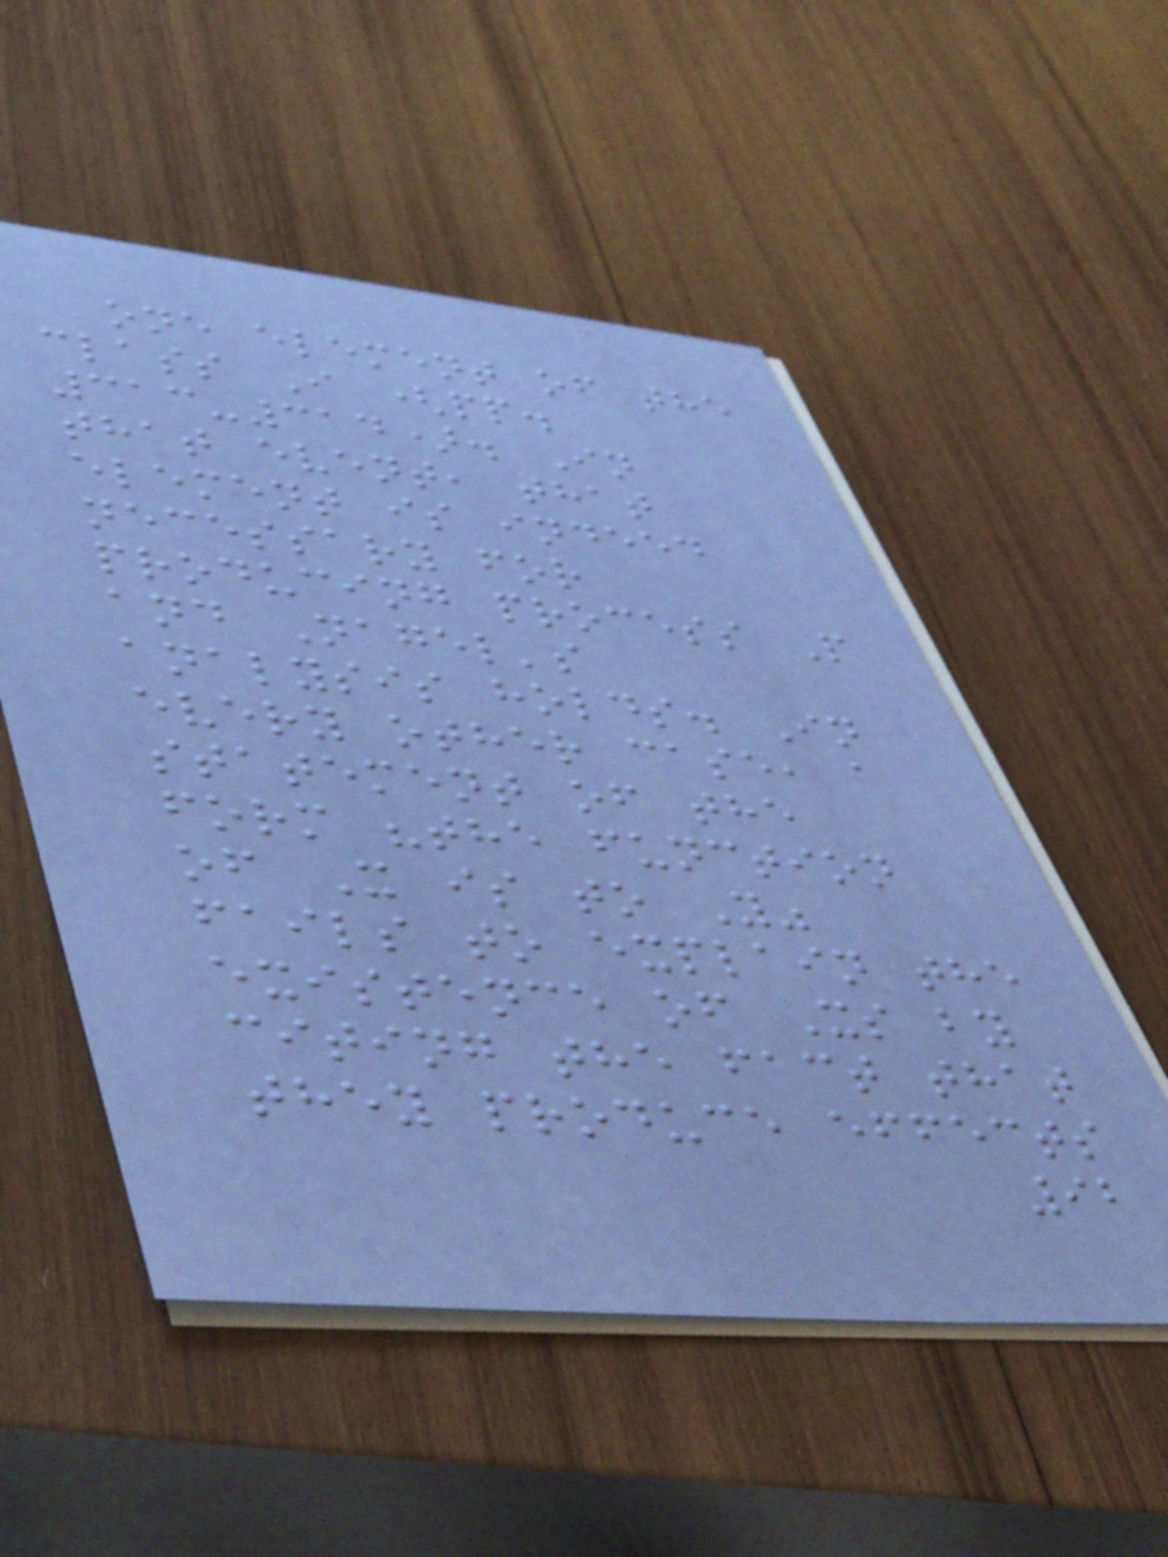one element of the
class I (pp.
313-314). In
that event, that
element is indeed
necessary for
producing process P
and Nagel's
analysis holds. In
every other case, a
statement of the
form "the function
of X is to Y"
fails to explain the
existence of Xs by
citing the fact that
they produce effects
92
